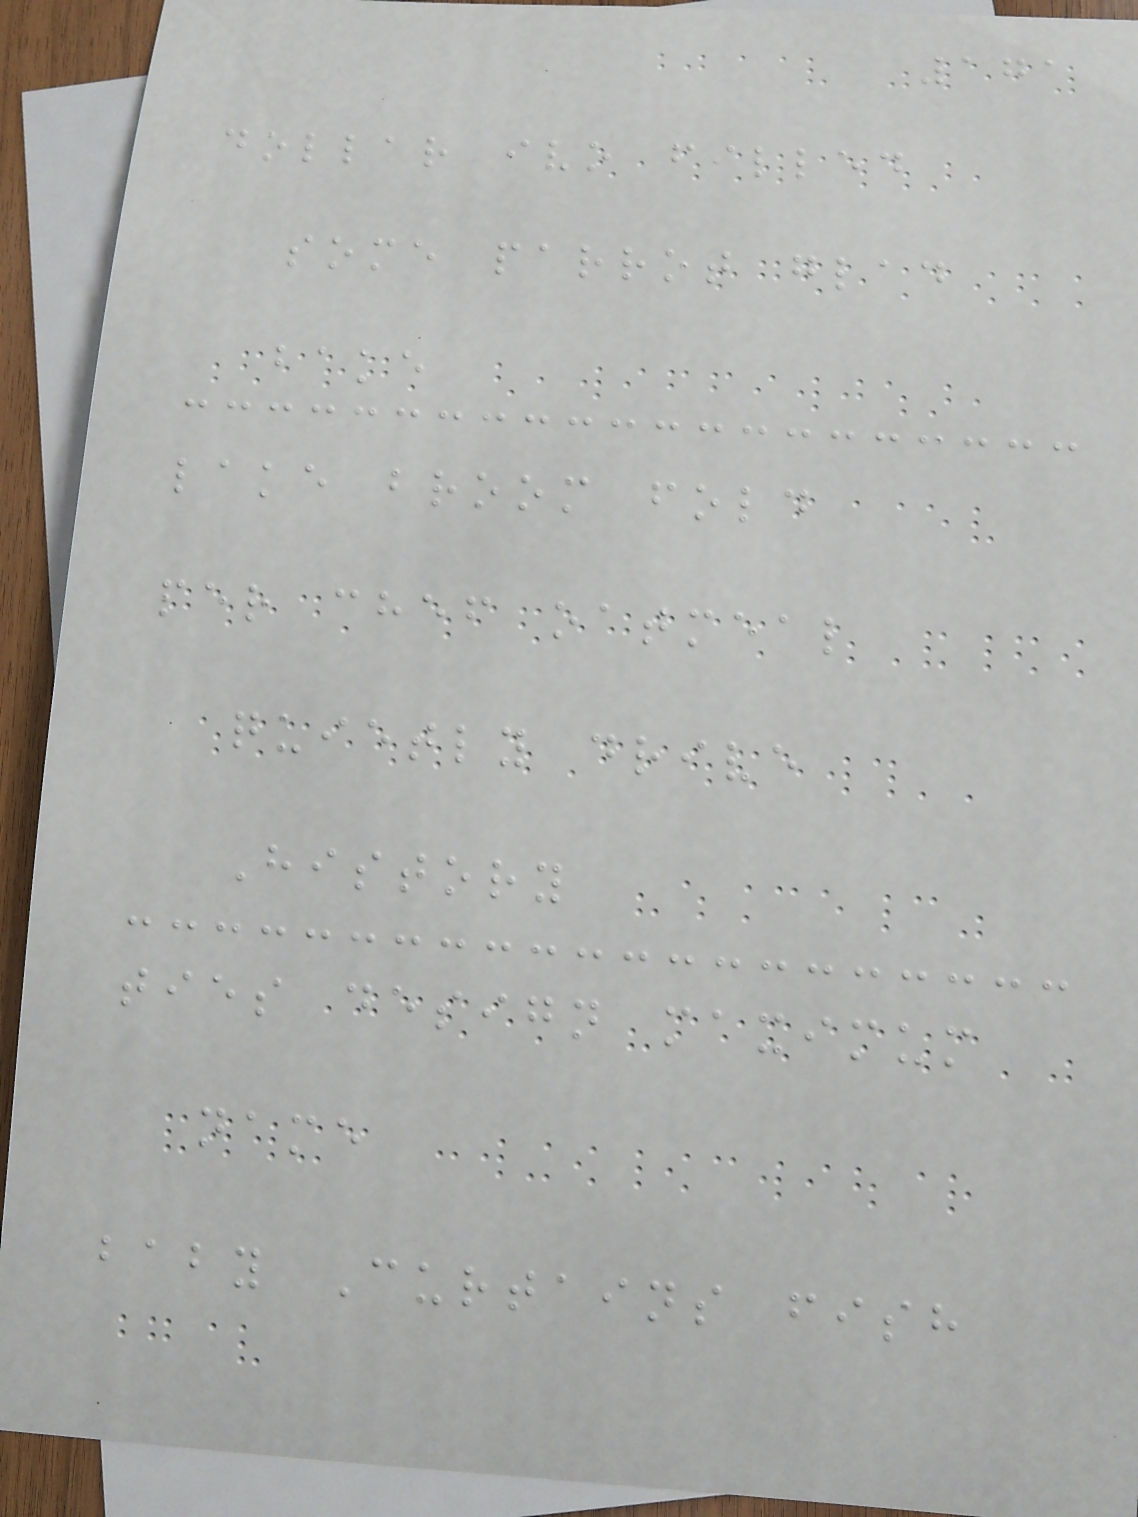171
dollar ivo filled
some parrot glad
bake
lake broom fold
per chef oatmeal
quietly drive
History
ties design maximum
name
baby Curtains fish
